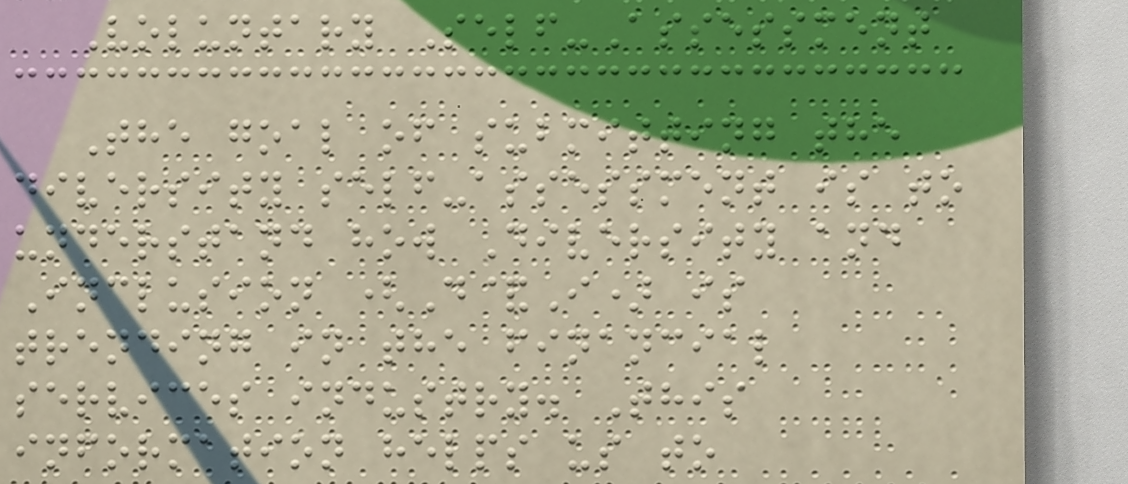Voluntary Self-Assessment
The goal of submitting the
diversity self-assessment is to
understand how Diversity and
Inclusion (D&I) is
trending in the financial
services industry. This
information helps us to
